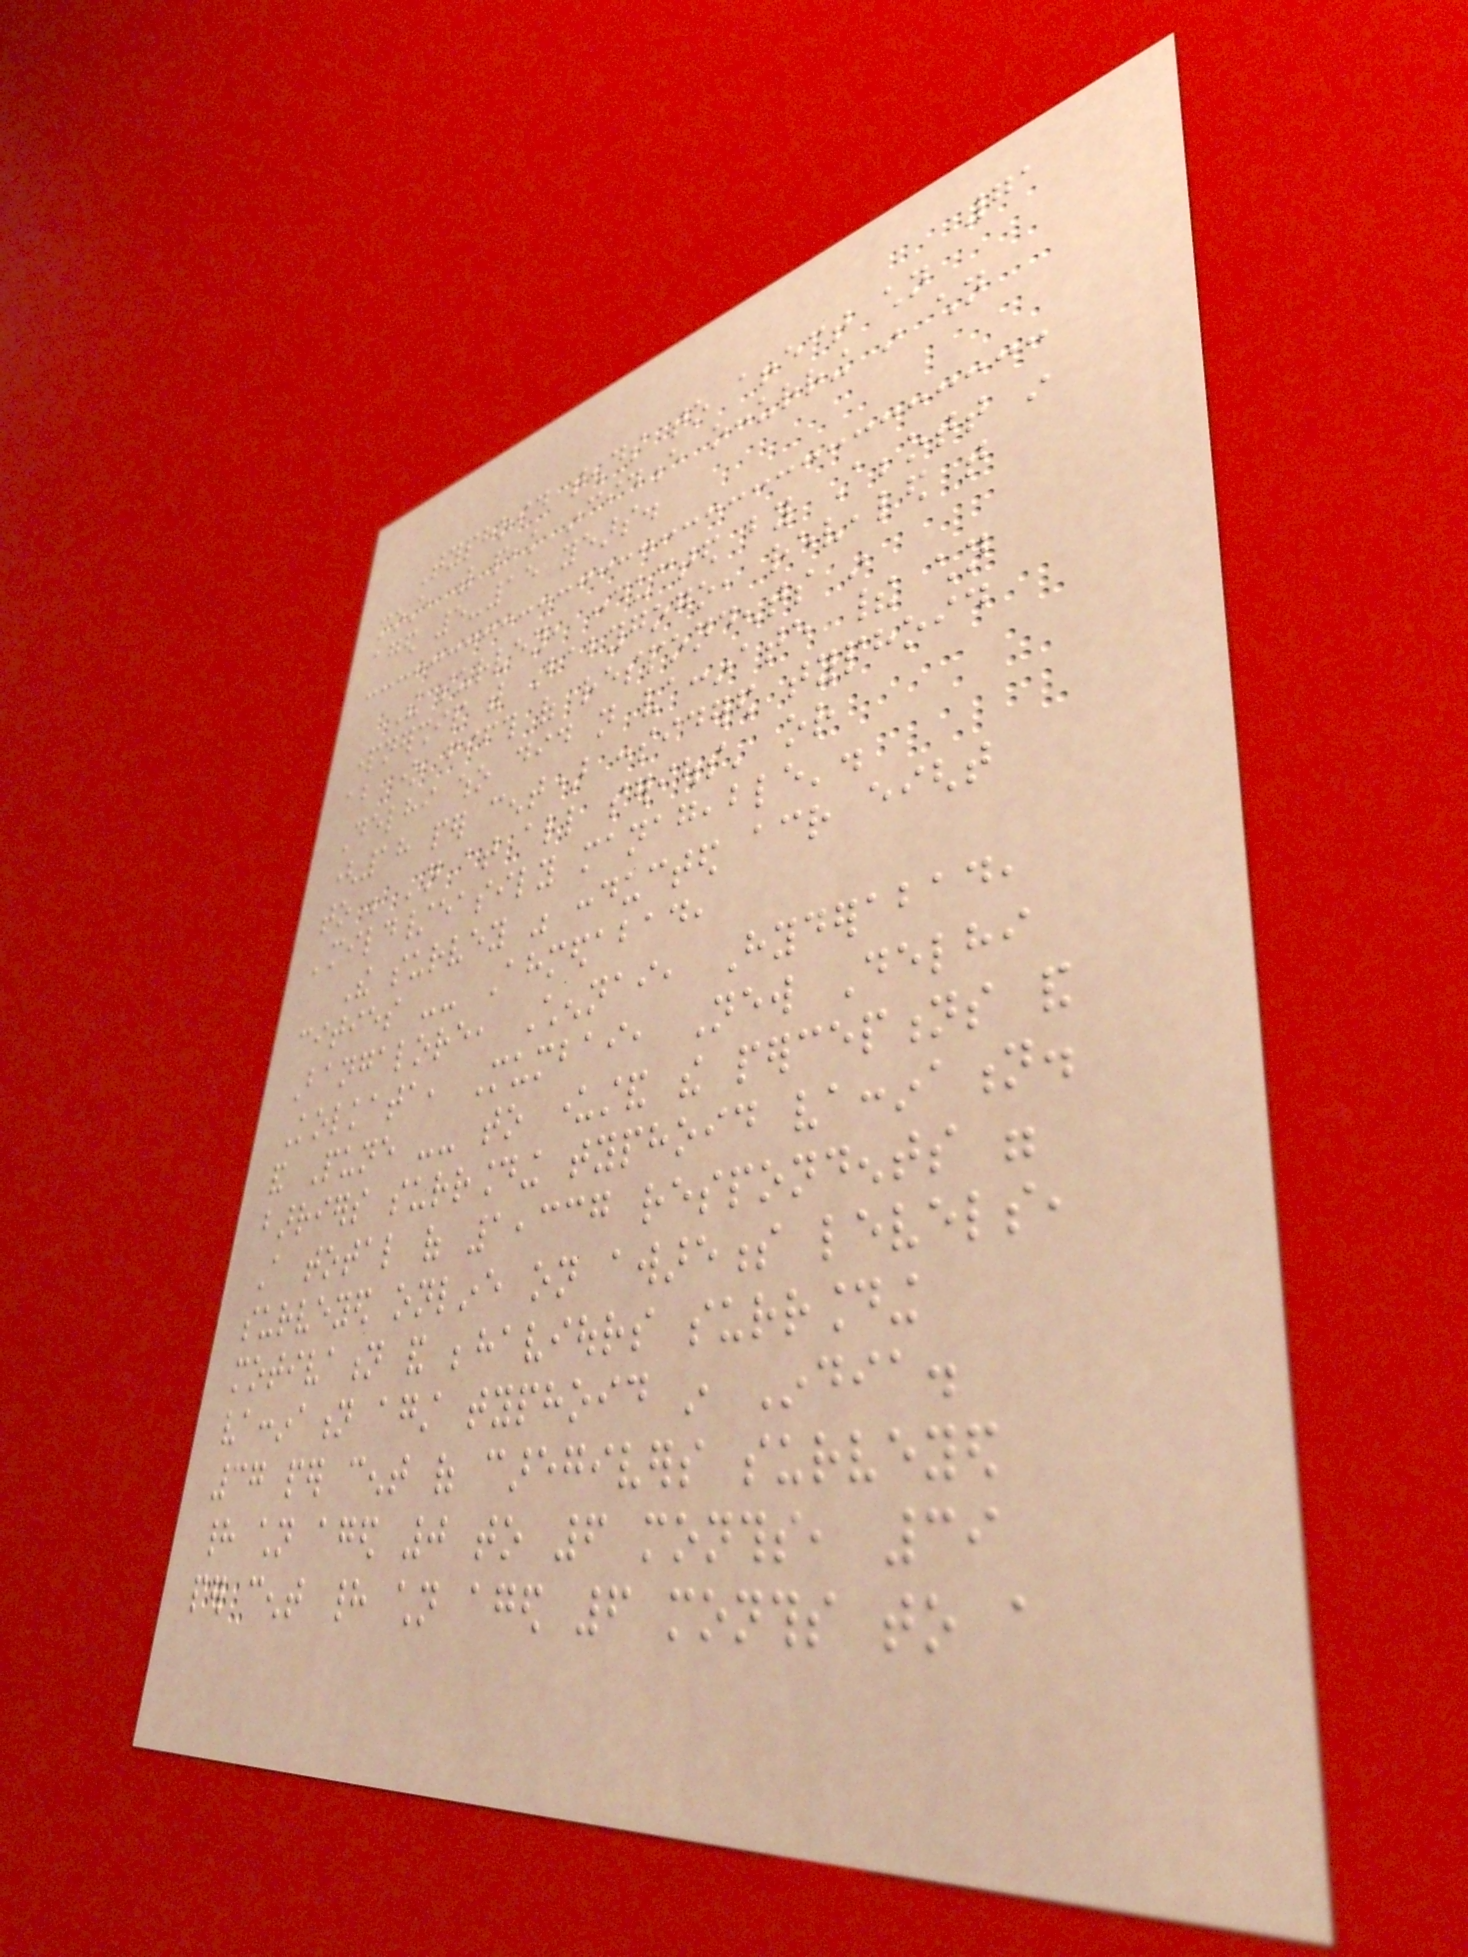71
Typhoid tends to affect children
most, with peak incidence occurring in children
aged 5-15 years.
The survey, conducted by Abbott in
partnership with Babygogo, revealed that
about one fifth of respondents in
Delhi who did not vaccinate their children
(18 per cent) considered typhoid
to be 'not at all serious' or
'mild/easily manageable'.
The survey was conducted across eight
cities -- Ahmedabad,
Bangalore, Chennai, Hyderabad,
Kolkata, Mumbai, New Delhi
and Pune -- to understand the perceptions and
barriers surrounding typhoid vaccination.
A total of 1,337 respondents were
surveyed online on awareness levels,
motivation and behaviours surrounding
vaccination against typhoid in India.
37 per cent of caregivers surveyed
had children aged 0 to 6 months, 39
per cent had children aged 6 months to a
